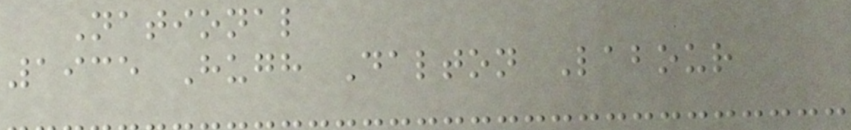National
1935 Hugh Dalton Labour
